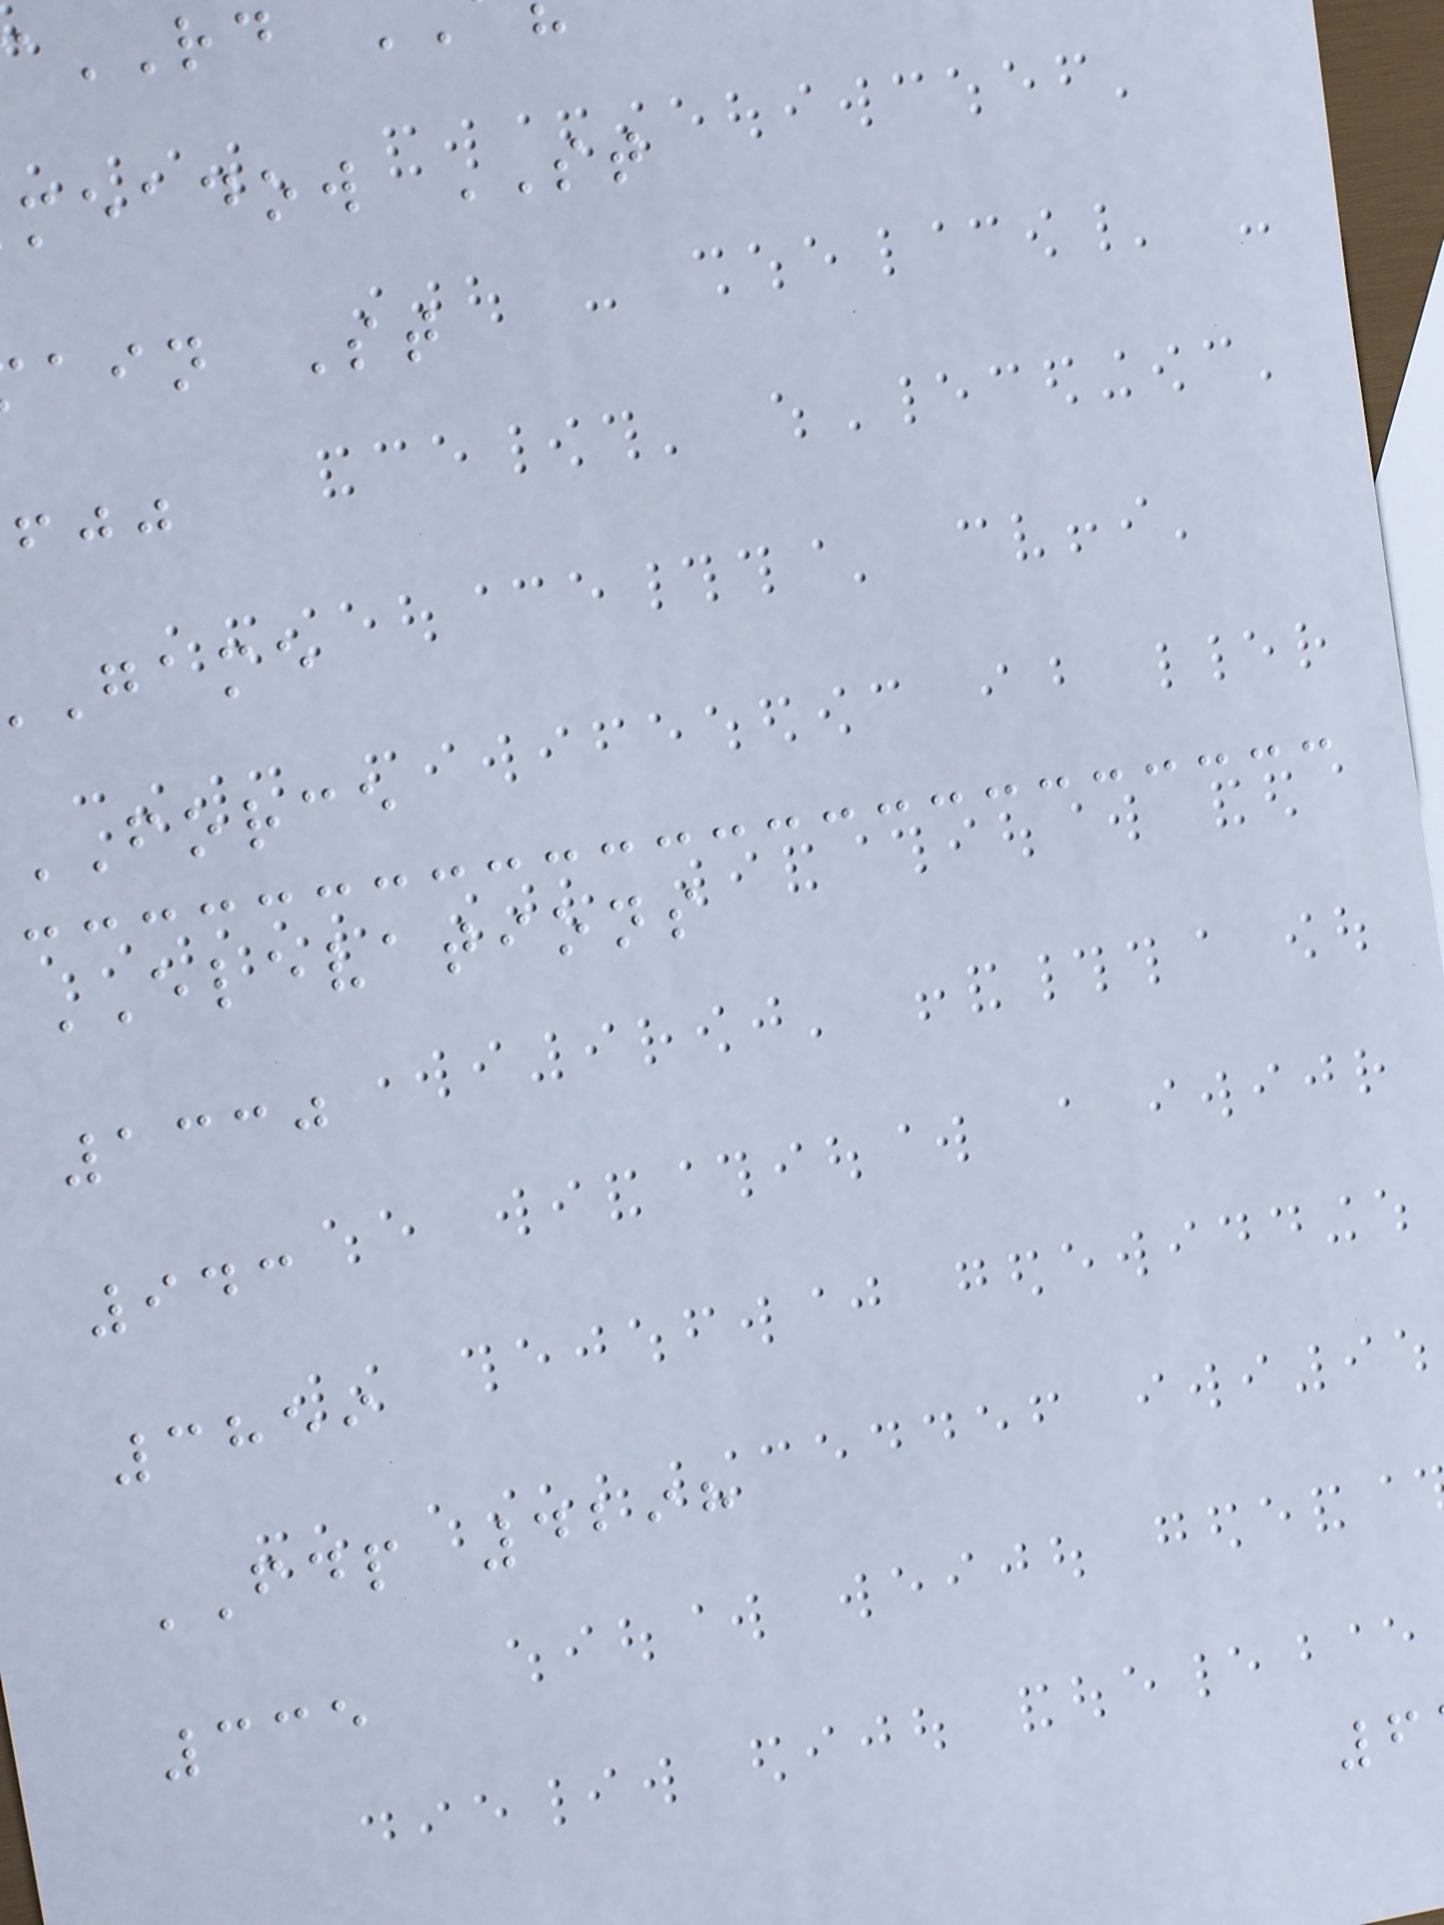RD
meadow ST
ain St
game
FORCE
ELEVATIONS
1330
943
3859
FDP 4298
335
